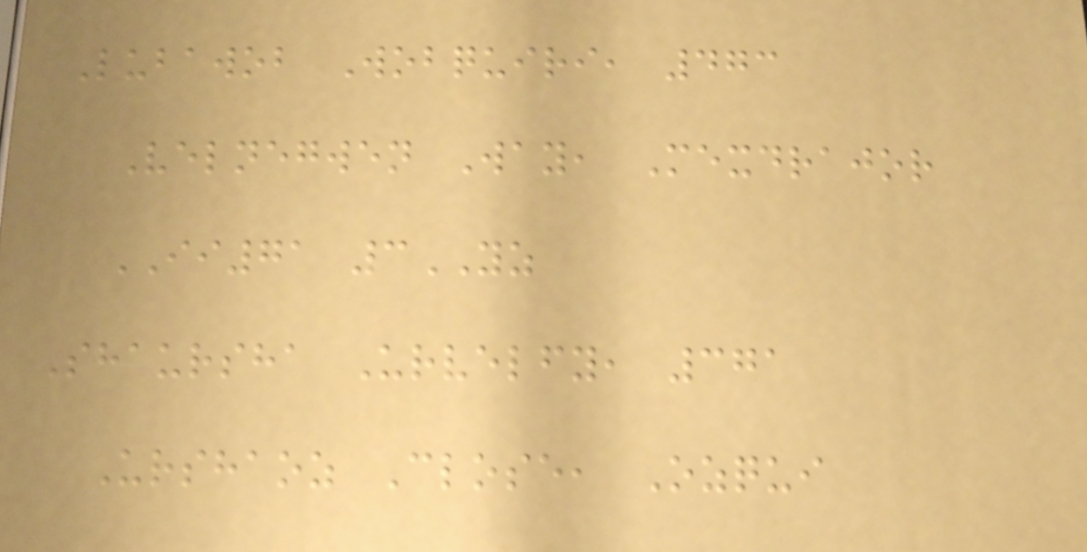Lubawob Wobquiri, 473
Velnegwen Way, Mexdrajor
II71 3YZ
Shaursha Urvelfy, 371
Urshaoz Close, Ozqui
